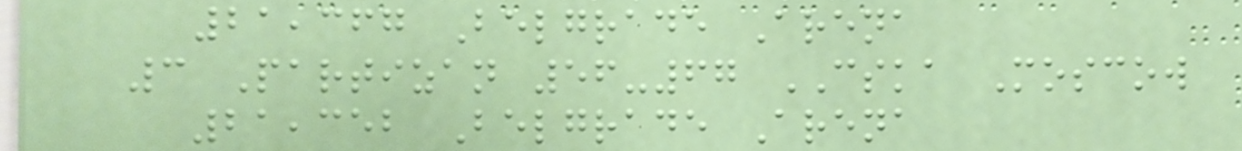21,367 Belgrade Arena
3 Partizan 56-67 CSKA Moscow
21,352 Belgrade Arena
